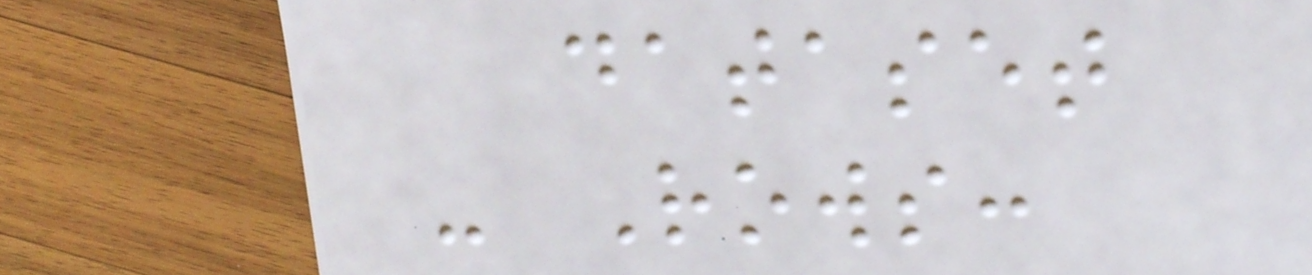dataset
- Rows:
